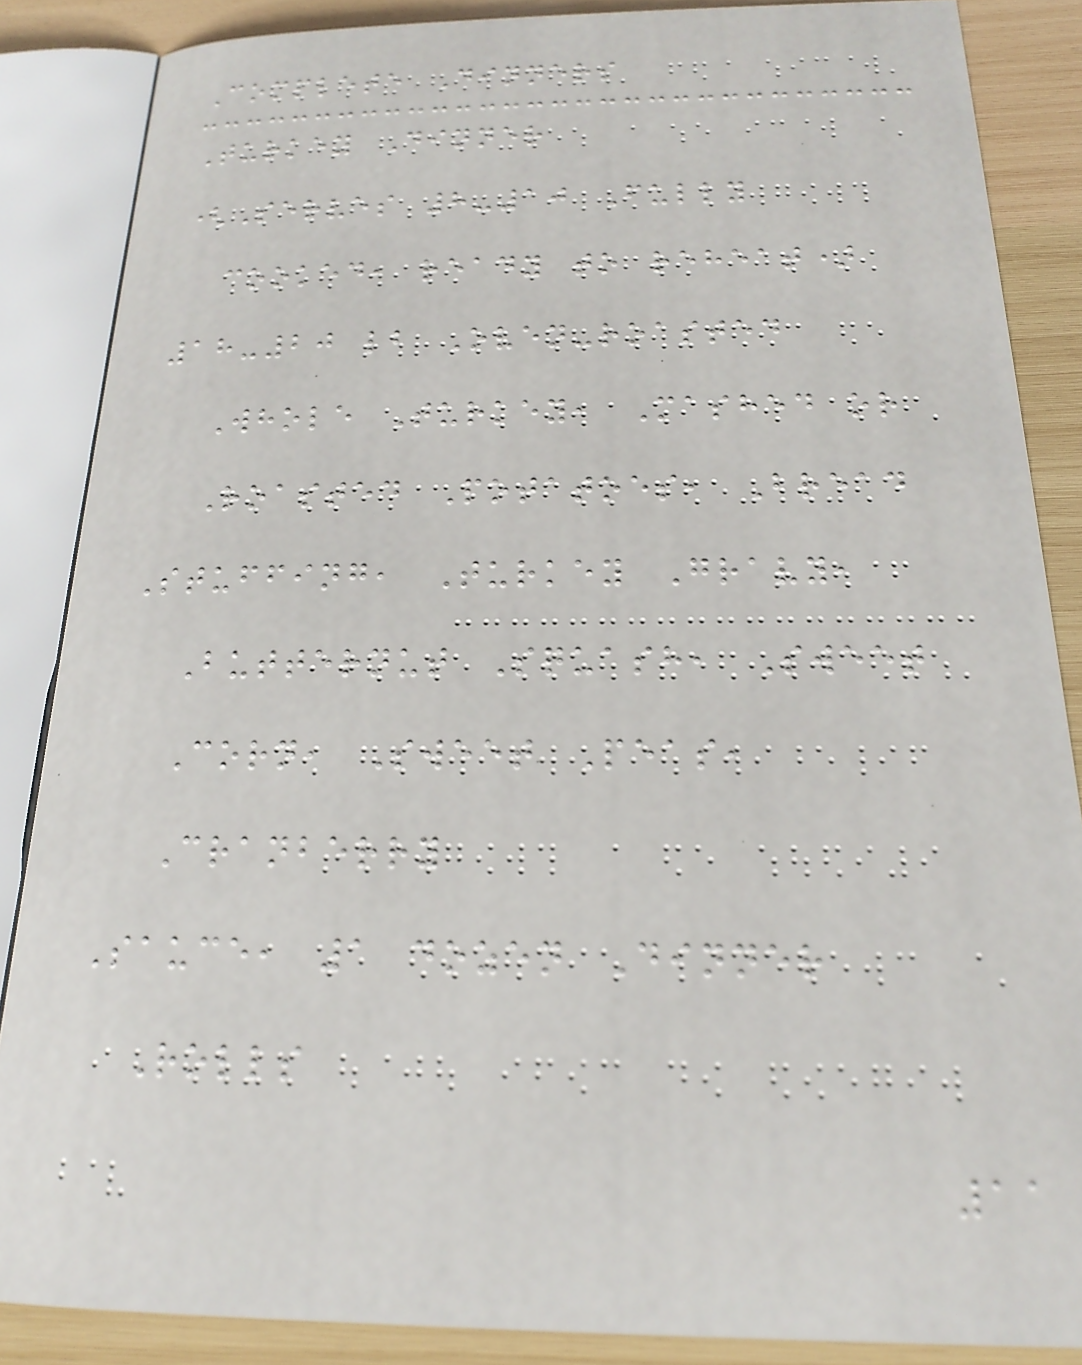Complete Dinners
Turkey Dinner
(Serves 8-10 Fully
cooked, ready to reheat)
18-20 lb Oven-roasted
Whole Turkey, Mashed or
Roasted Potatoes, Bread
Stuffing, Turkey Gravy,
Butternut Squash, Sweet
Corn, Sweet Peas,
Cranberry
Sauce, 1 dozen Dinner
Rolls
11
